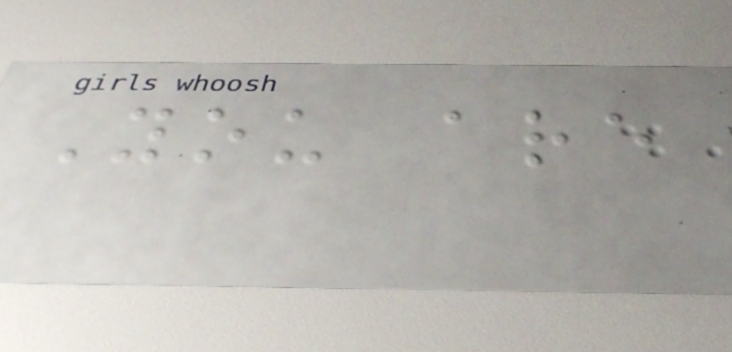You are
